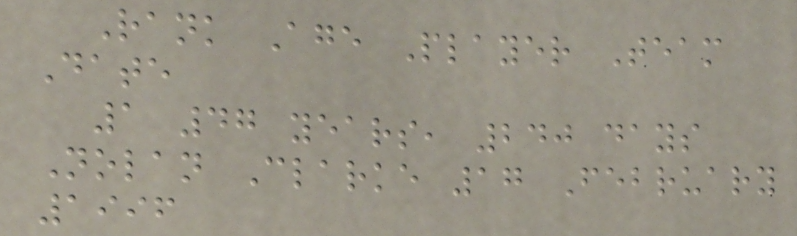Rank Age Player Team
Date
1 47 years, 240 days
Nolan Clarke 17 February
1996
